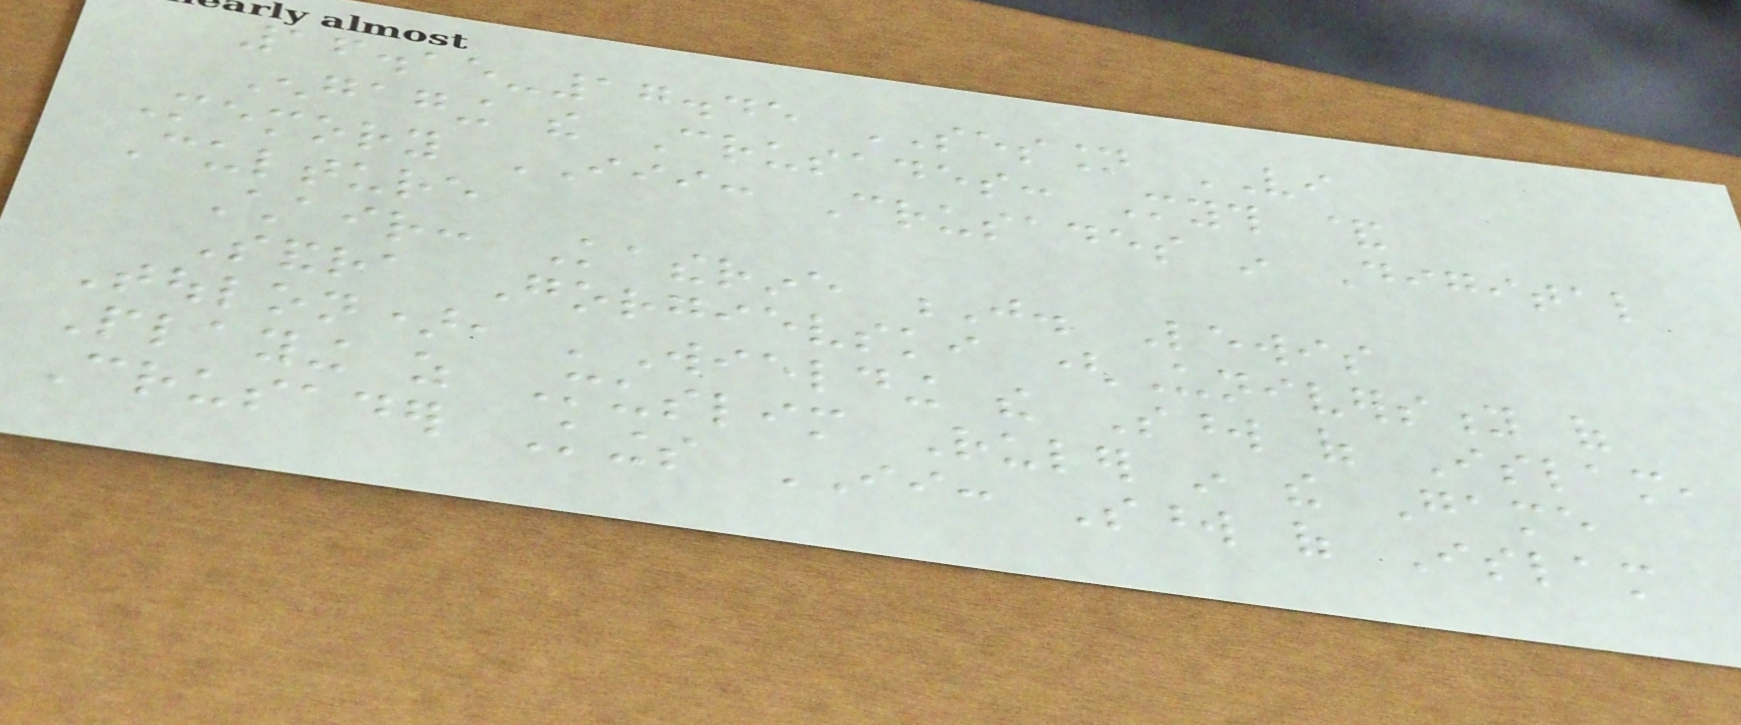16.15-17.45 SESSION VI
Engaging the Crusades: Myth &
Memory III: Crusades in Digital
Culture
Chair: Katherine J. Lewis
Sandra Gorgievski (University of
Toulon), 'Wielding the Sword of Islam,
Playing as Muslim Ruler in the Game
Crusader Kings II: Sword of Islam
